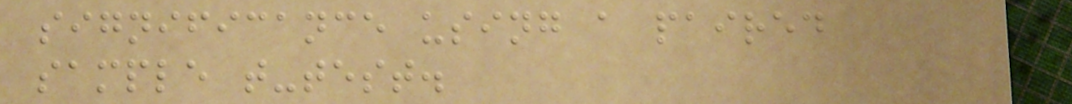significance using a paired
sample t-test.
